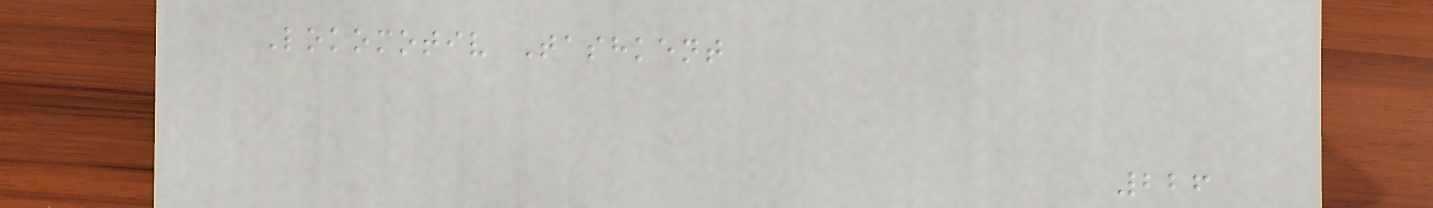Lokomotiv Tashkent
226
